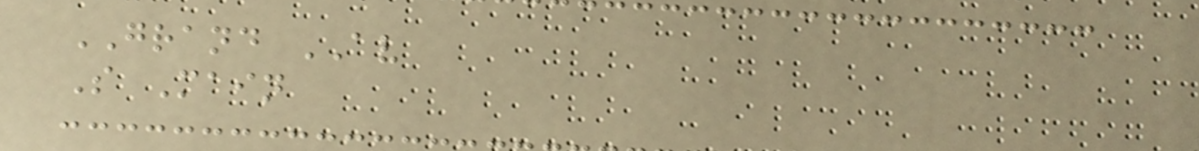GRAND AV
S Main
